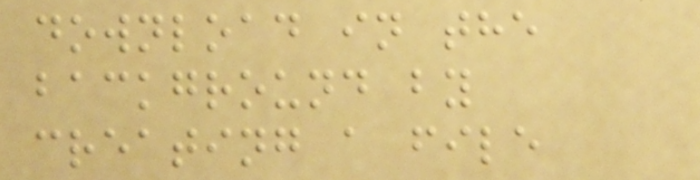download in the
background by
creating a file
